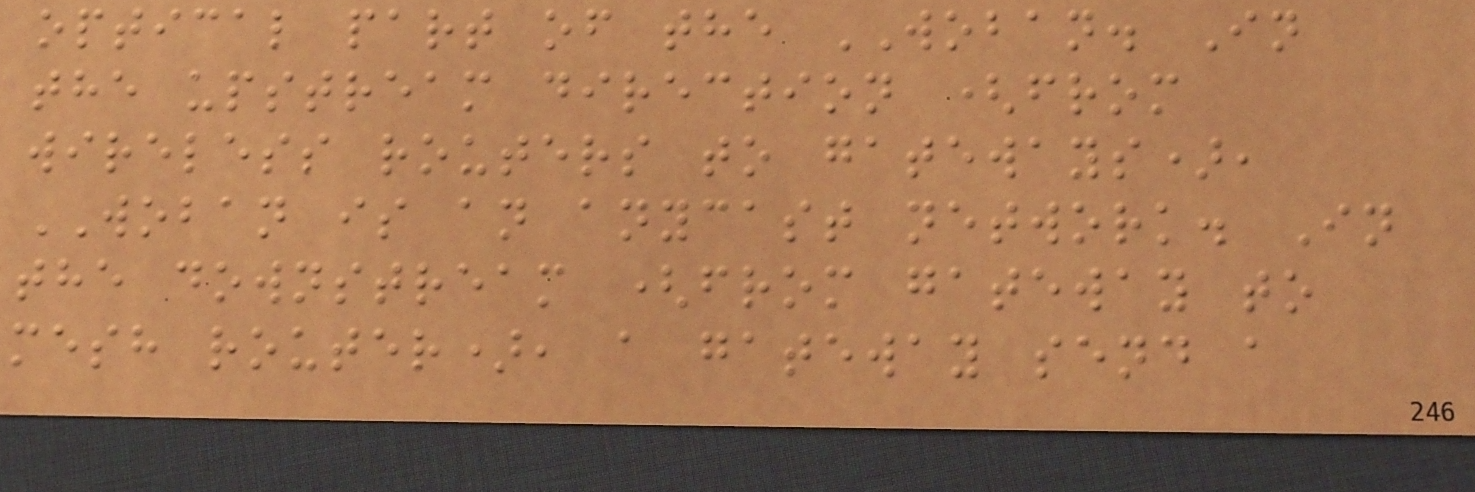optical part of the WOBAN. In
the upstream direction (from
wireless routers to gateways),
WOBAN is an anycast network. In
the downstream (from gateway to
mesh router), a gateway send a
